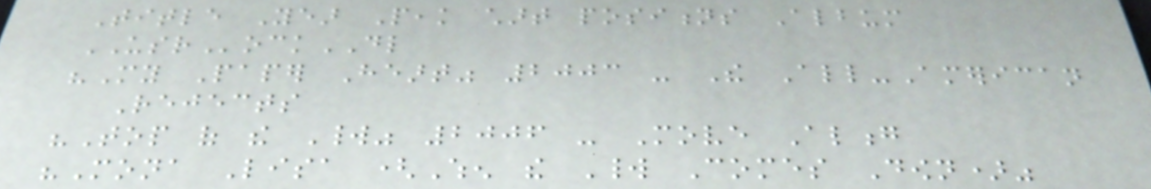Title Year Peak chart positions Album
USRockDL
"My Paper Heart" 2003 - The All-American
Rejects
"Top of the World" 2006 - Move Along
"Mona Lisa (When the World Comes Down)"
